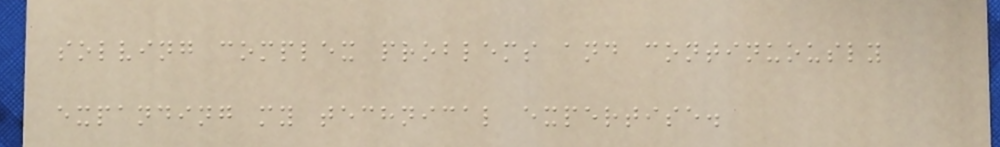solving complex problems and continuously
expanding my technical expertise.
